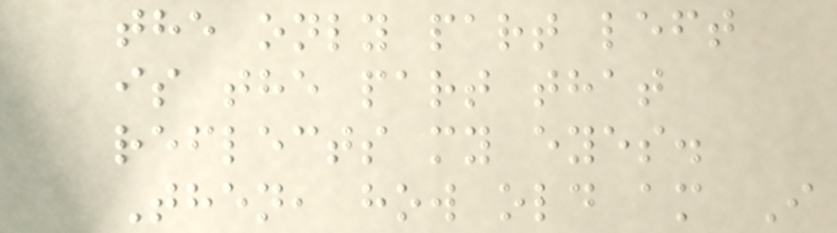the only part left
is the part that
reflects my eyes.
Then, how old am I
